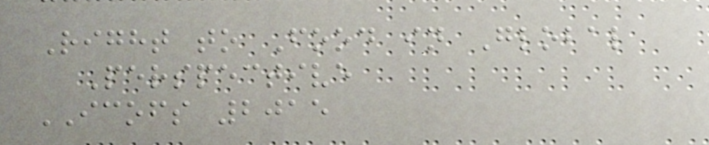Right to Food in Global
Perspective
ICOFS 2015
